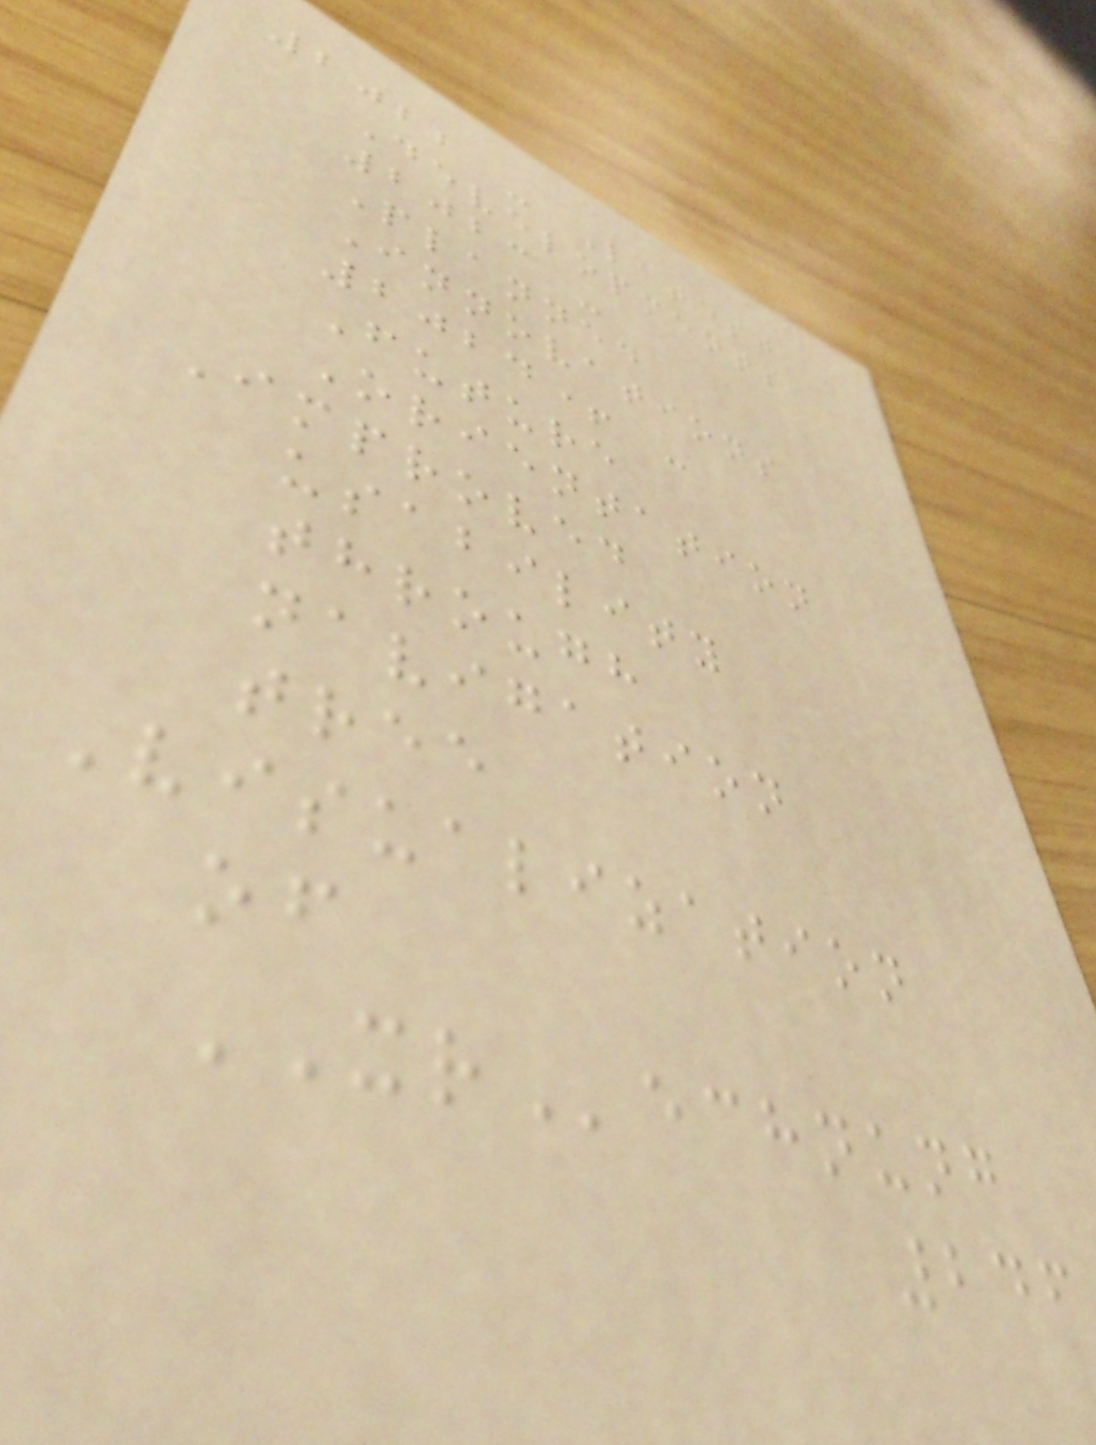2022 - Latest
Developments
2023 -
Planned
Innovations
2024+ -
Future
Orientation
Improved
usability
through
navigation
tree
Visualization
of
XRechnung
246
